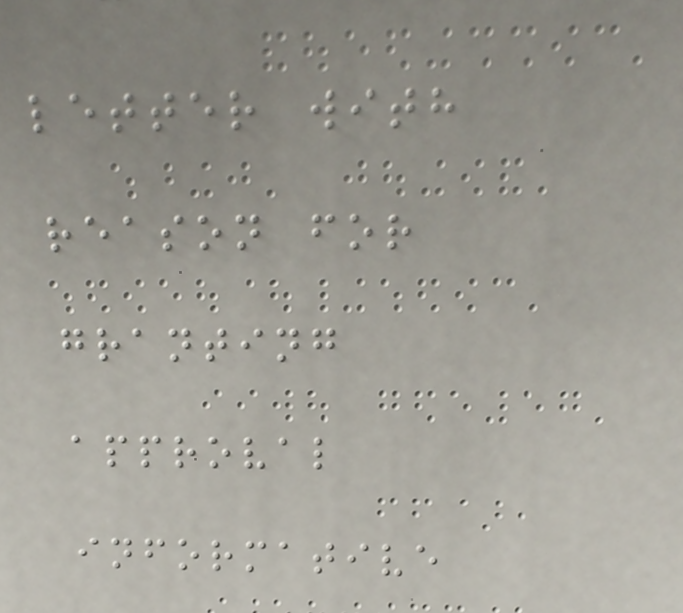letter with
reason for
granting
approval
informative
